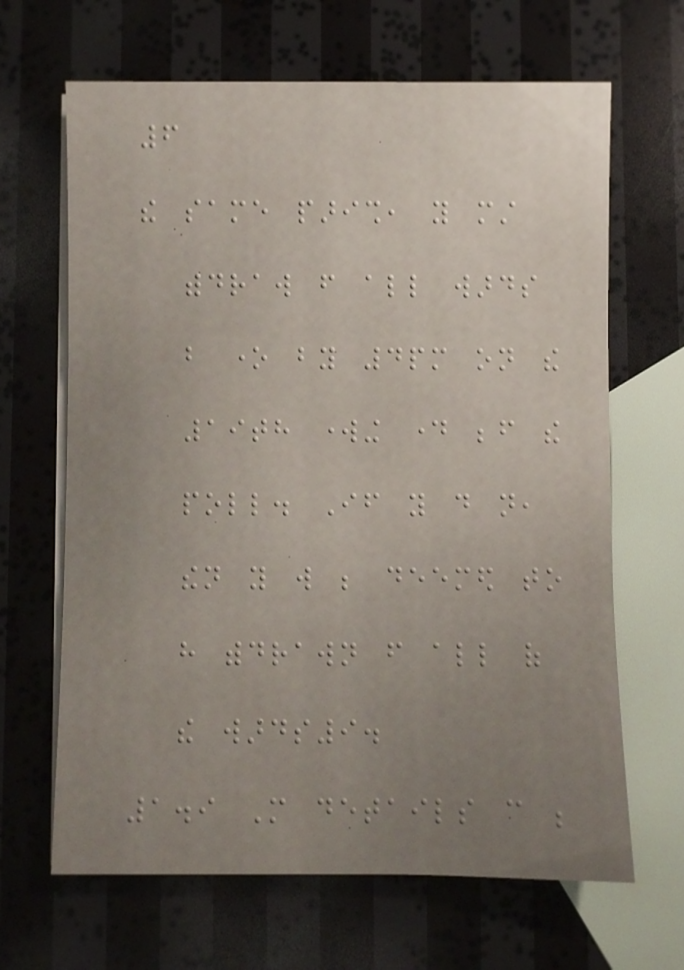6
the same parish, you must
withdraw from all wards
but one by 4pm on the
19th working day before the
poll. If you do not,
then you will be deemed to
have withdrawn from all of
the wards9.
1.9 More details can be
